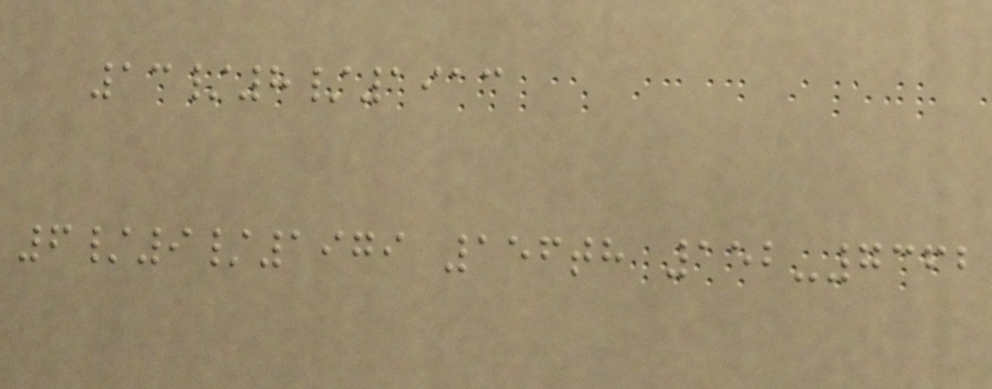13/8/1913
6/9/1979 156th 152-7362
